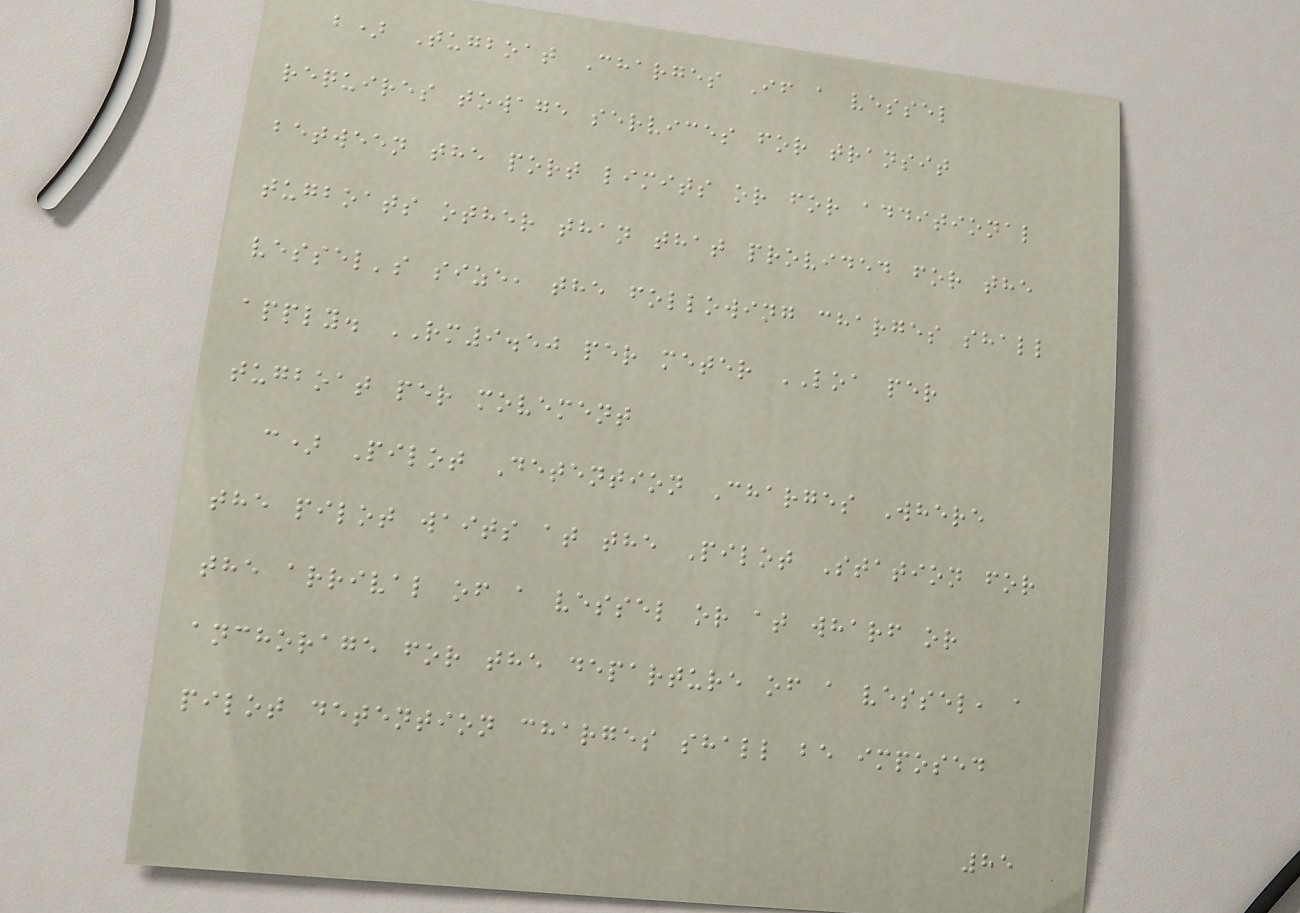b) Tugboat Charges If a vessel
requires towage services for transit
between the port limits or for additional
tugboats other than that provided for the
vessel's size, the following charges shall
apply. RM9.50 per meter LOA per
tugboat per movement
c) Pilot Detention Charges Where
the pilot waits at the Pilot Station for
the arrival of a vessel or at wharf or
anchorage for the departure of a vessel, a
pilot detention charges shall be imposed
85
